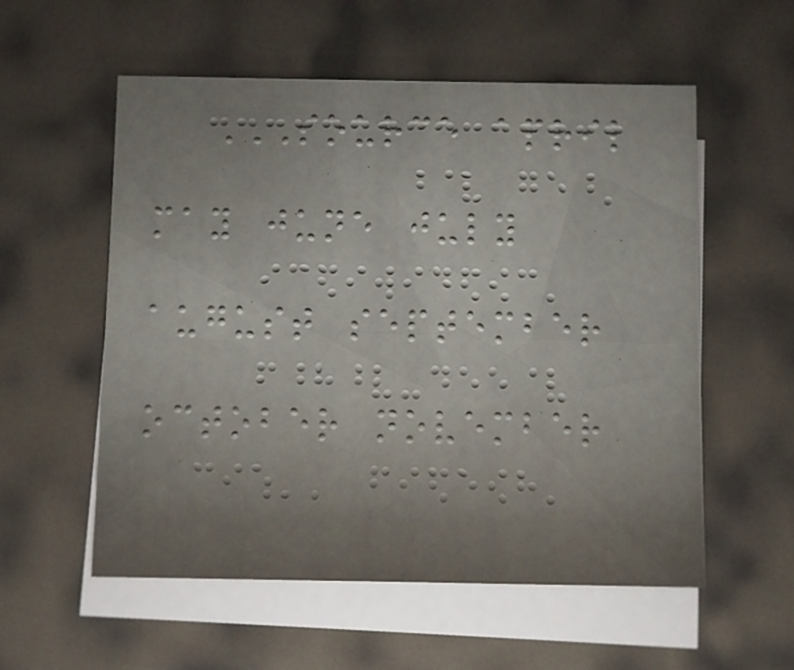SOURCE APRIL
MAY JUNE JULY
AUGUST SEPTEMBER
OCTOBER NOVEMBER
